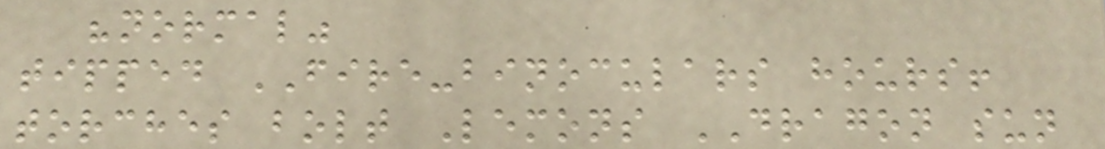"normal"
tipped FIRE-binoculars hours!
torches bolt Lemons DRAGON sun
